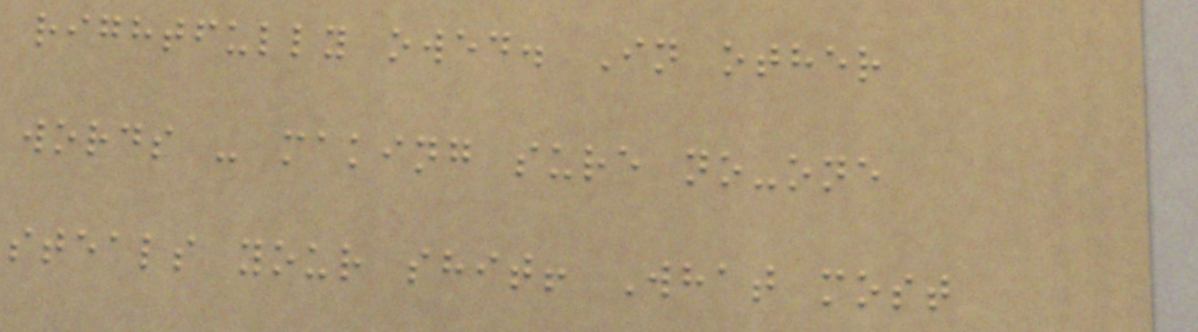rightfully owed. In other
words - making sure no-one
steals your shit! What most
